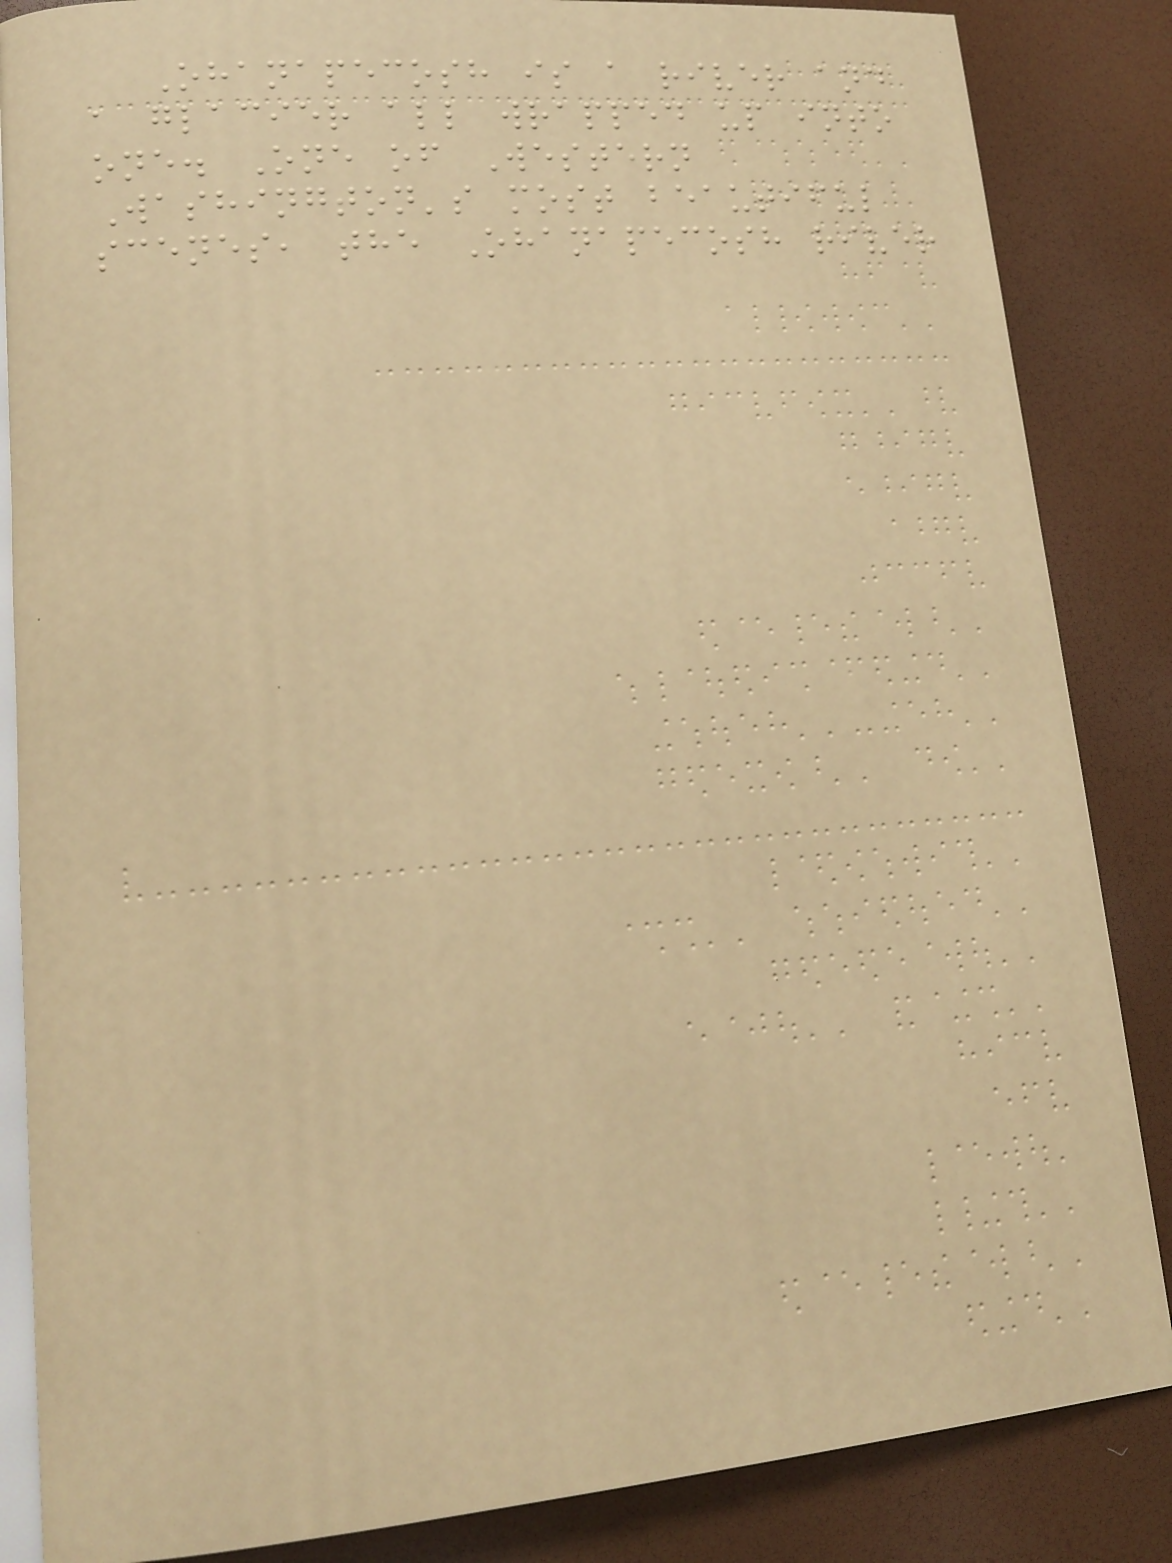Ohanapecosh is a river and
a glacier all wrapped up into
one. One of Western
Washington's most beautiful
scenes, the Ohanapecosh river
